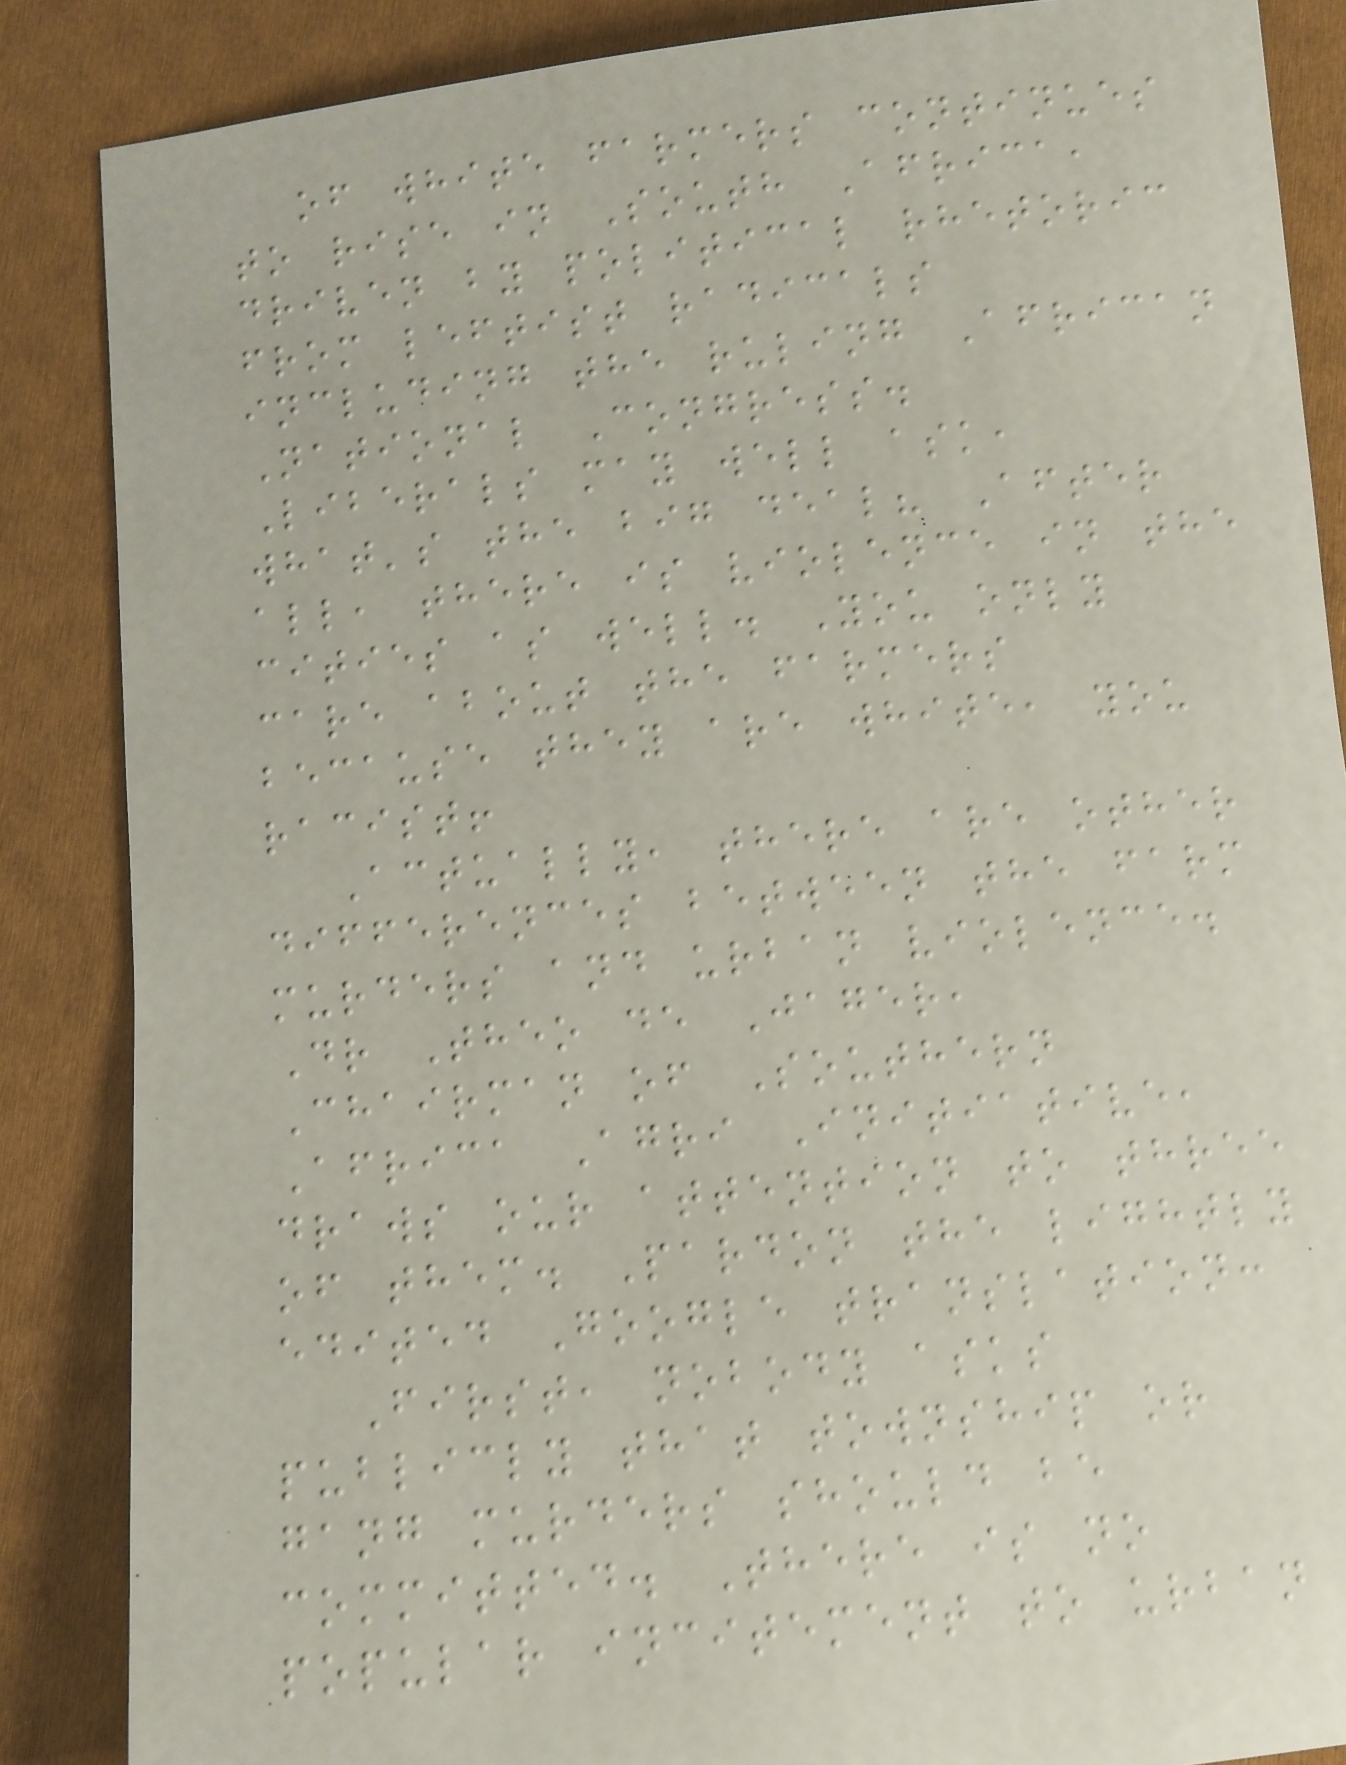of white farmers continues
to rise in South Africa,
driven by political rhetoric
from leftist radicals
including the ruling African
National Congress.
Liberals may well ask,
what's the big deal? After
all, there is violence in the
cities as well. You only
care about the farmers
because they are white, you
racist!
Actually, there are other
differences between the farm
murders and urban violence.
Dr Theo de Jager,
Chairman of Southern
Africa Agri Initiative,
draws our attention to three
of them. Pardon the lightly
edited Google translation:
First, nobody asks
publicly that township or
gang murders should be
committed. There is no
popular incitement to urban
